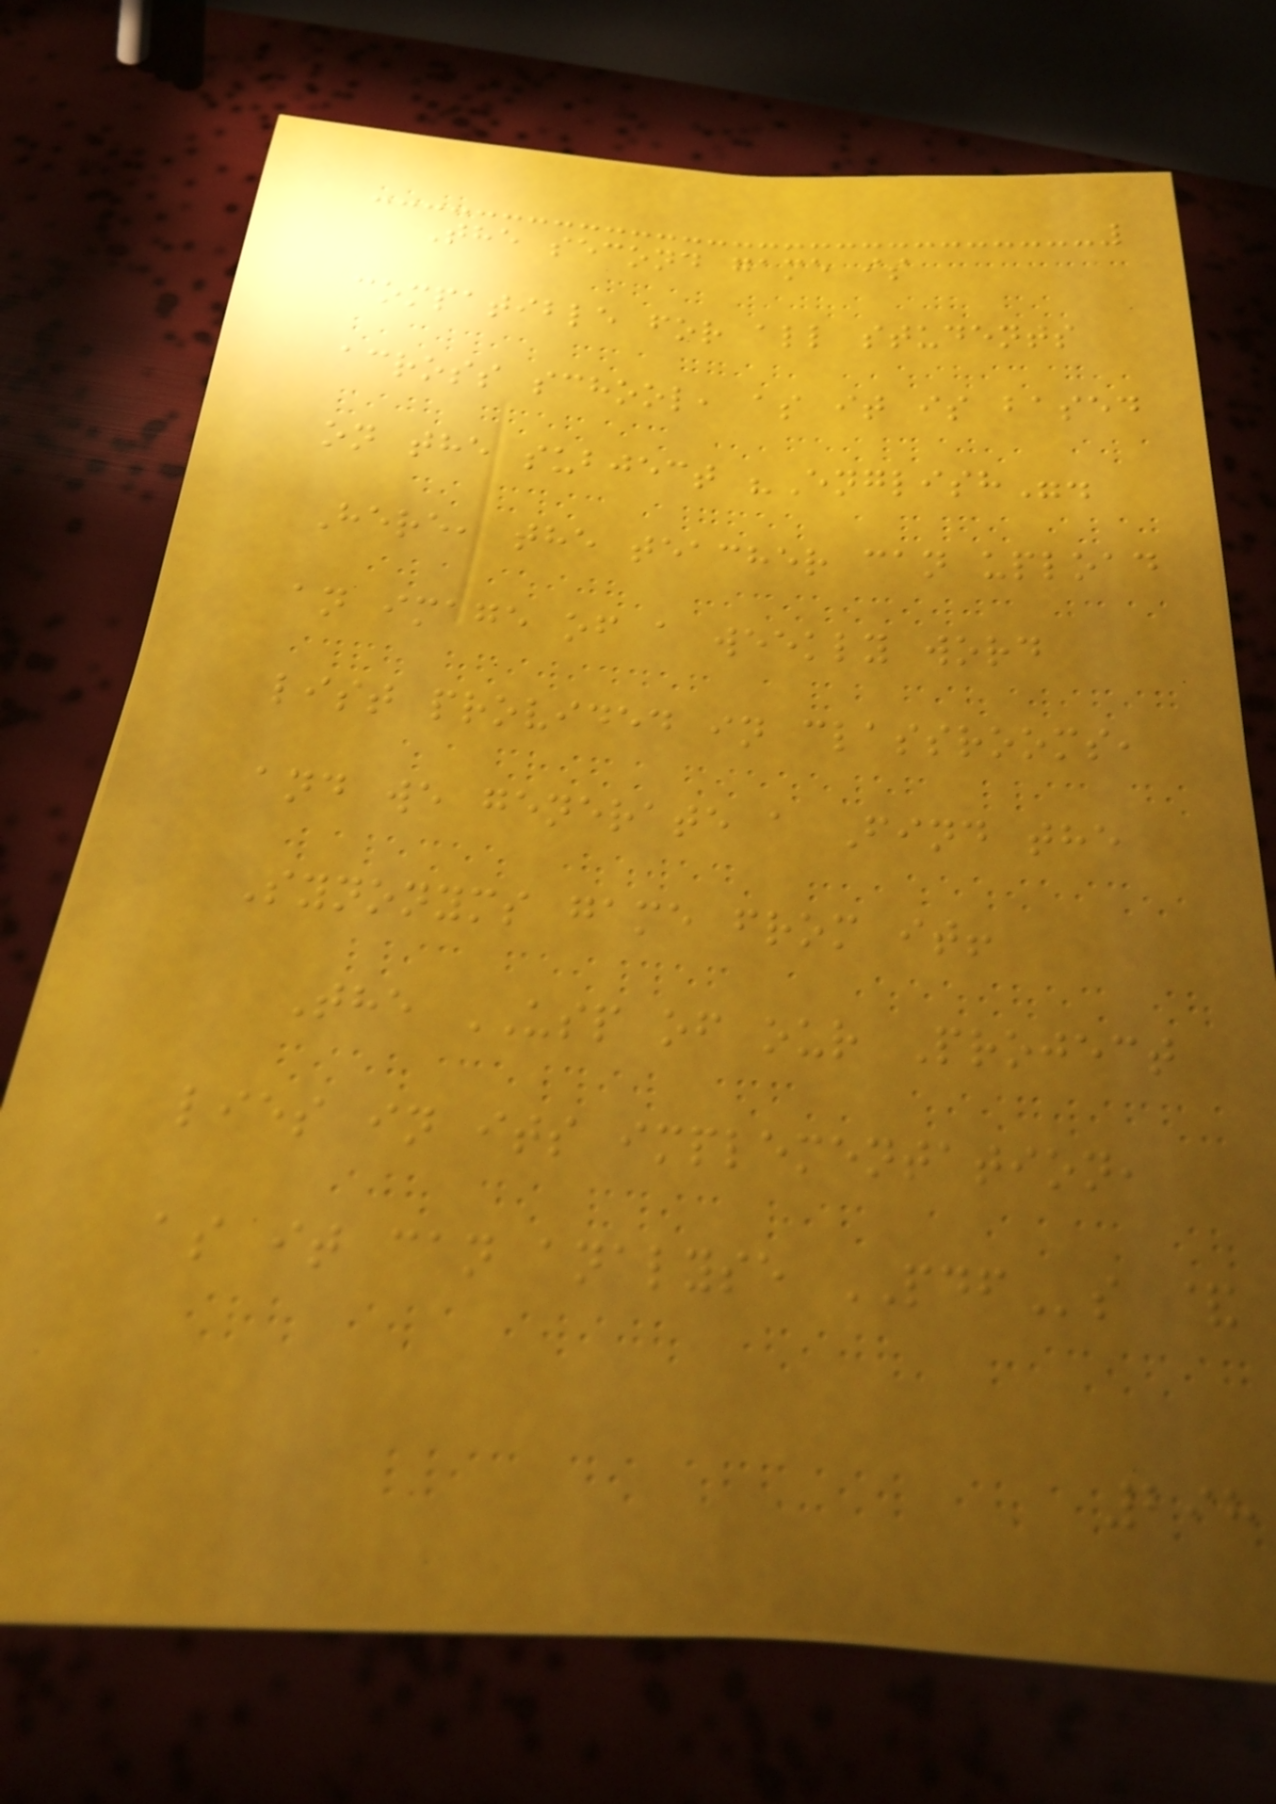The second game is
compatible for all students
across school, as it is based
on the subject "English".
Here, the teacher can upload
an image of a weekly word
list provided in classrooms,
and we generate a Find the
Synonyms game from it!
The USP of our Project
lies in its implementation,
as it can analyse PDFs &
298
